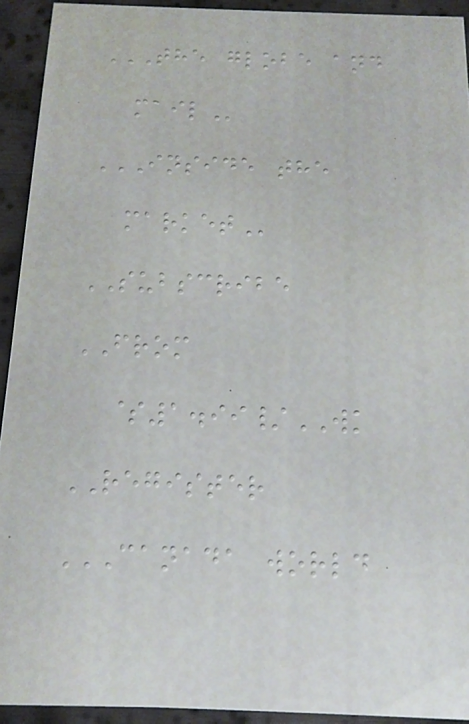THE GLOBE AND
MAIL
INSIDE THE
MARKET
SUBSCRIBE
FROM
$1.99/WK
REGISTER
CANADA WORLD
